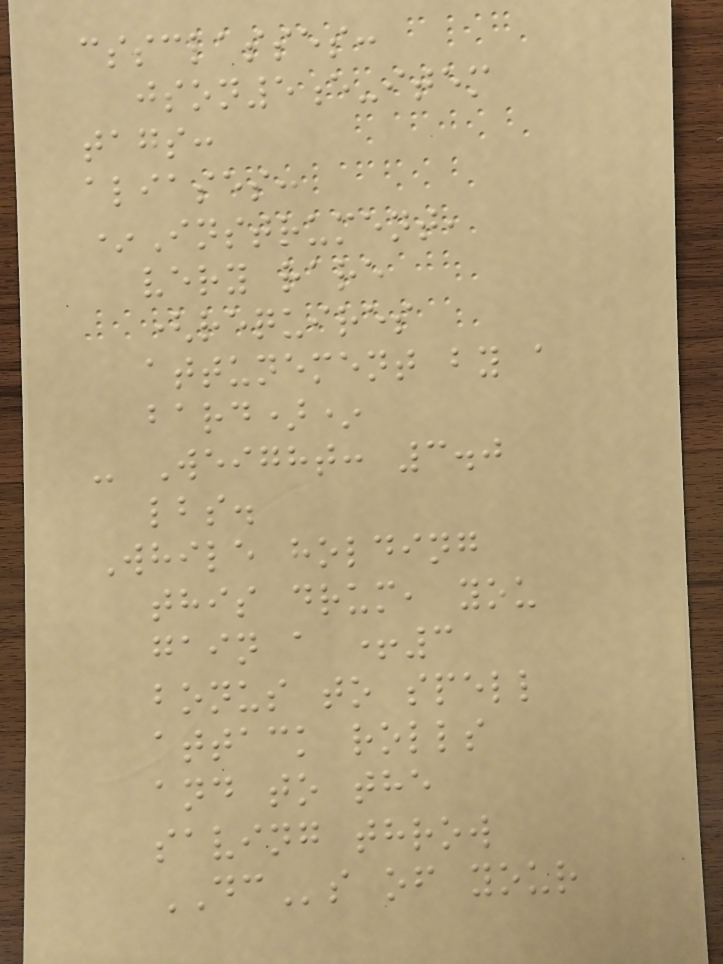cssclasses:
json5e-item
tags:
aliases:
*Instrument,
very rare
(requires
attunement by a
bard)*
- Weight: 3.0
lbs.
While holding
this drum, you
gain a +3
bonus to spell
attack rolls
and to the
saving throw
DCs of your
